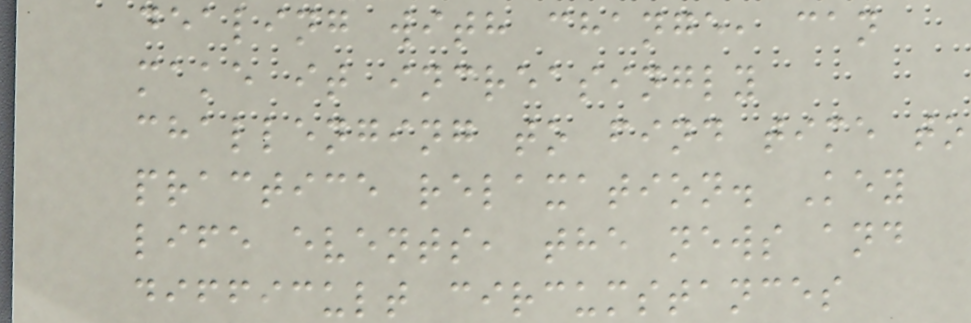dealing with change, can
make it increasingly
challenging to find time to
practice relaxation. Key
life events, the news and
difficult circumstances
